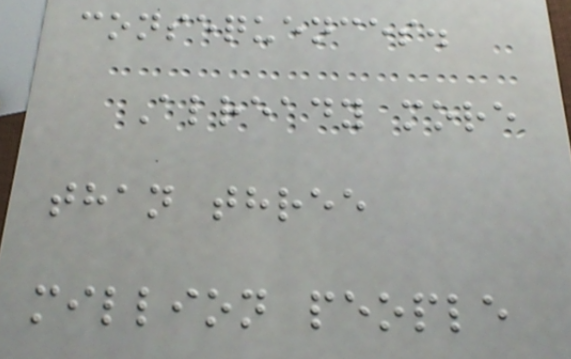consequences.
Already more
than three
million people
